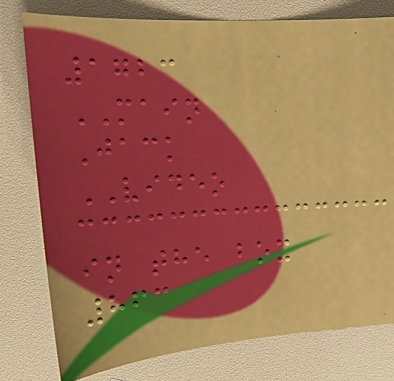1723
MAIN
Jack
VIDEO
in the box
863
